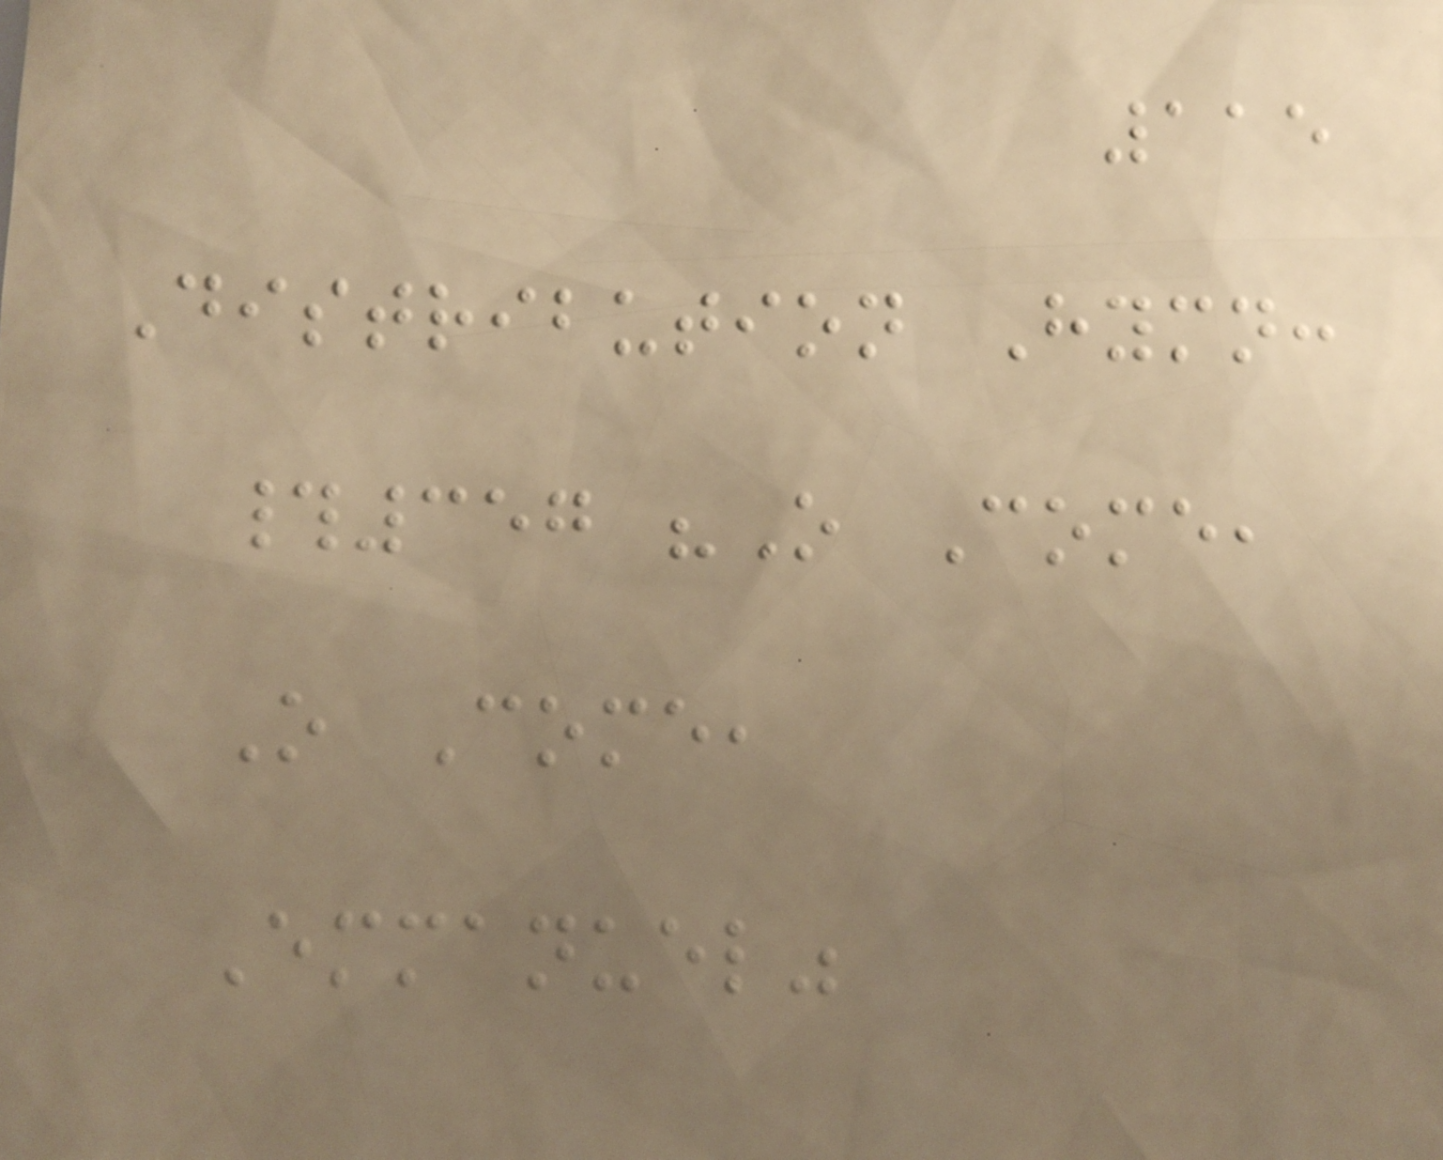115
Distribution Hymn:
#357 "O Come,
O Come,
Emmanuel"
